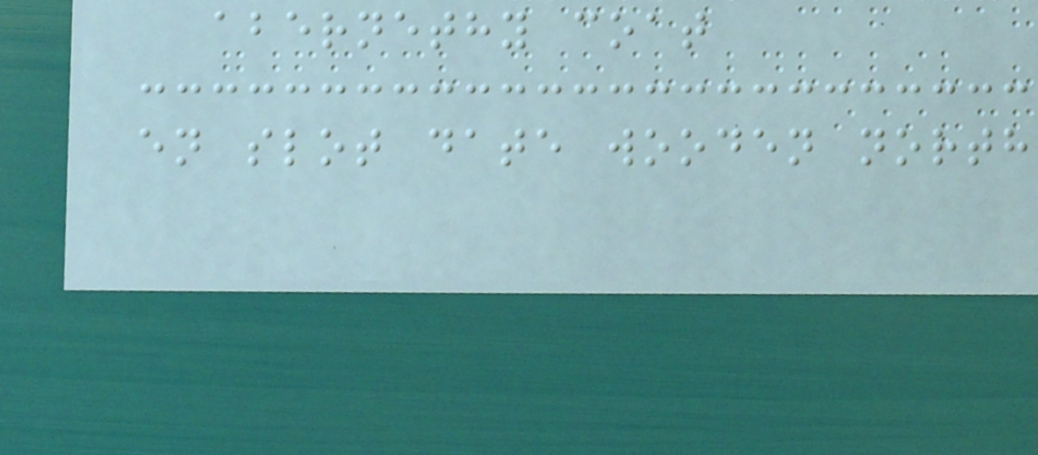abernethy coat
en slot date wooden north
